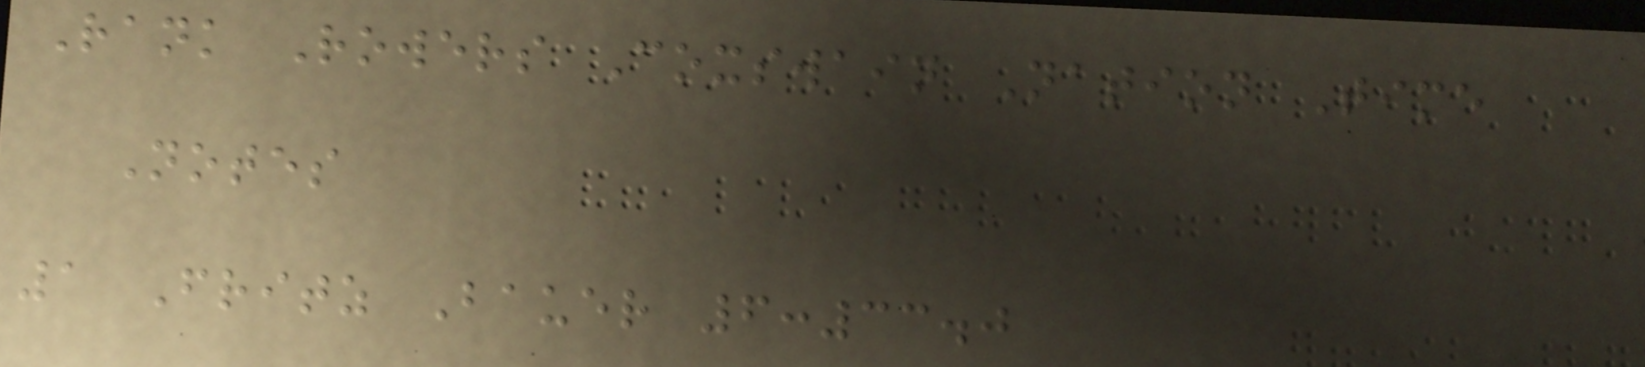Rank Rowers Coxswain Nation Time
Notes
1 Fritz Bauer 6:33.0
